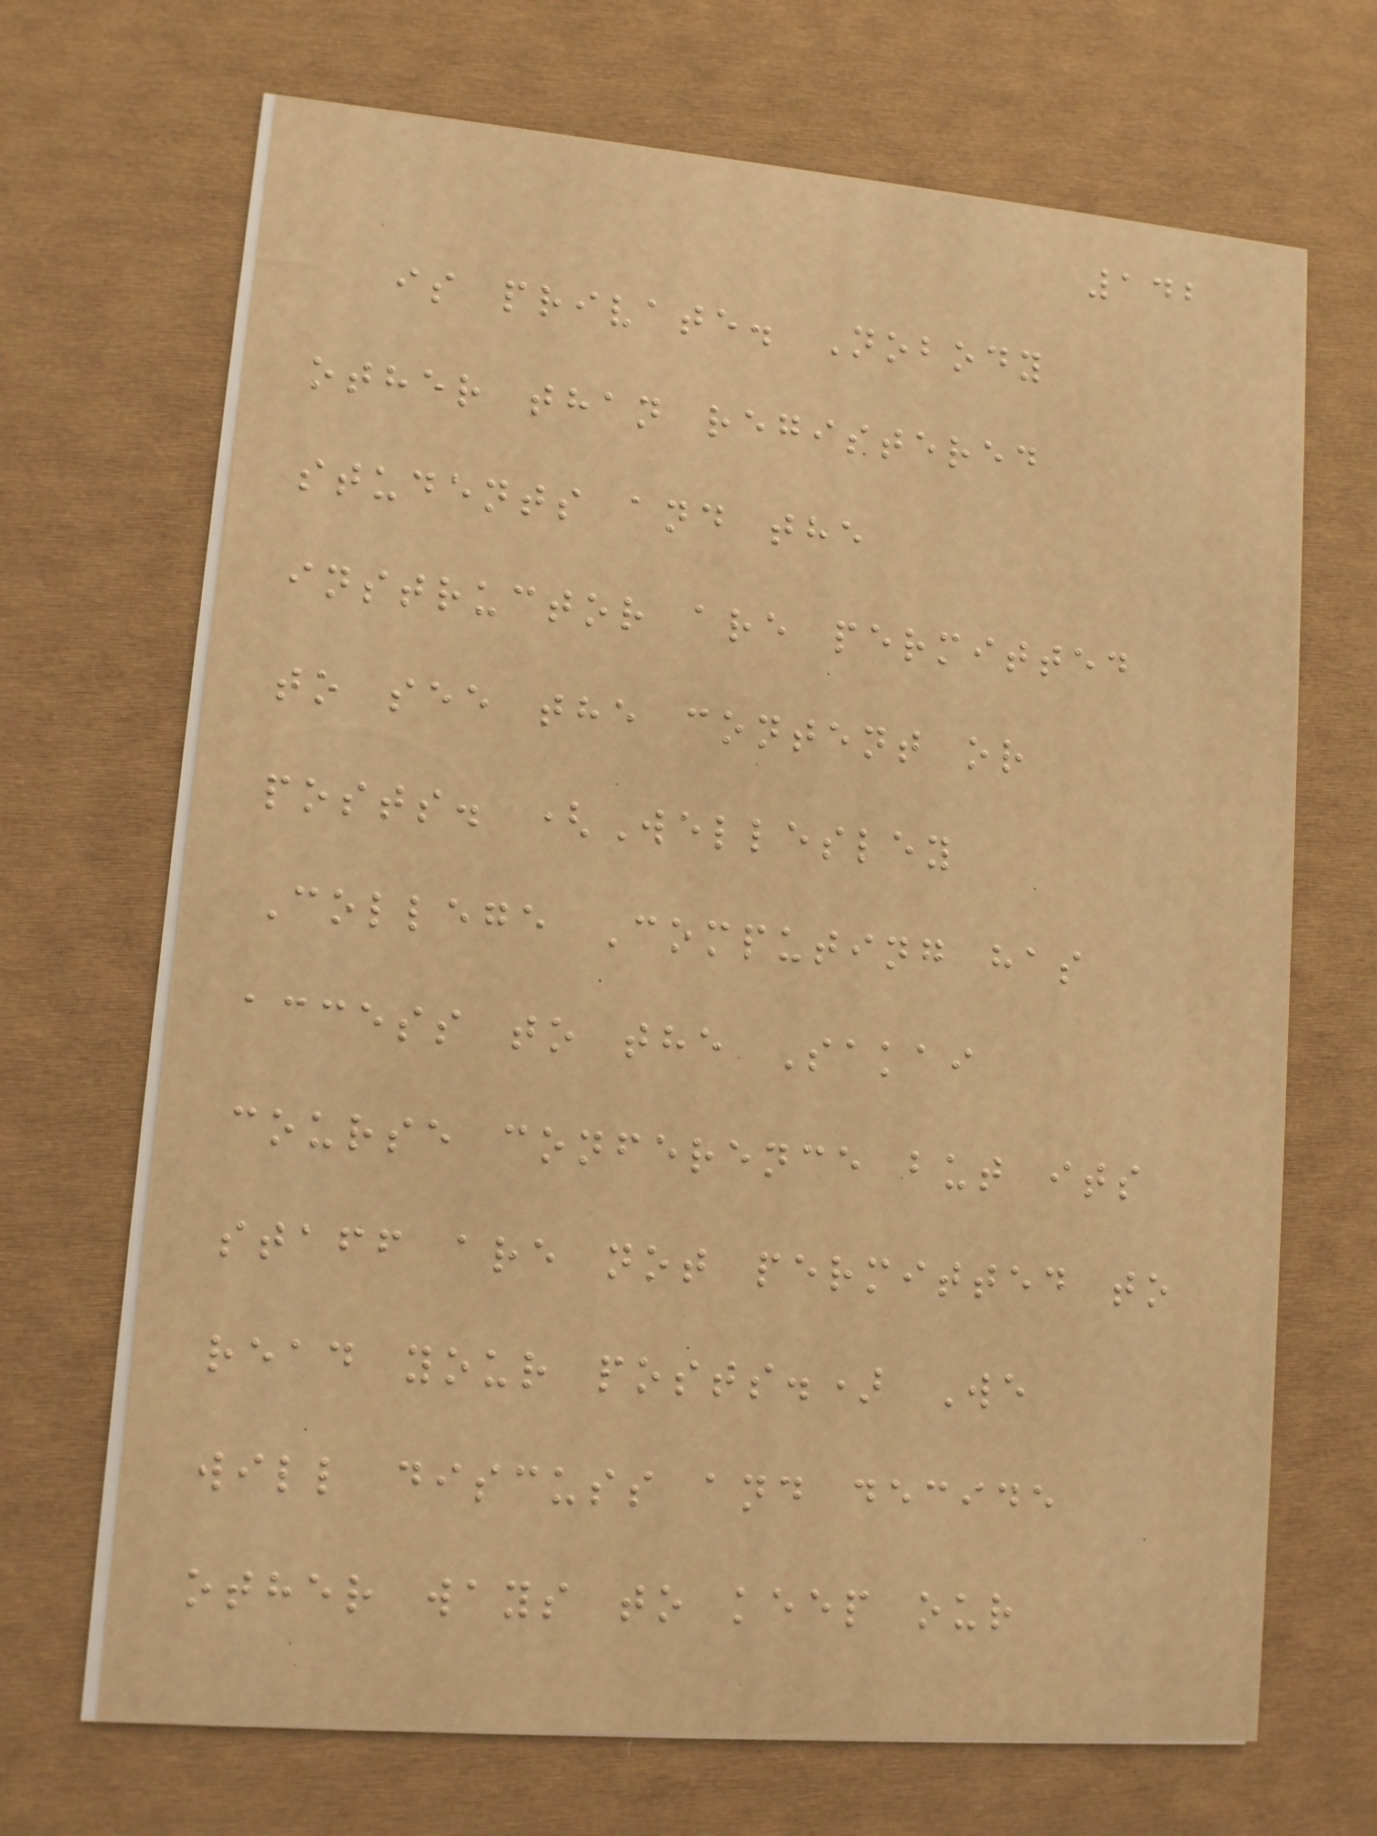142
is private. Nobody
other than registered
students and the
instructor are permitted
to see the content or
posts. (Wellesley
College Computing has
access to the Sakai
course conference but its
staff are not permitted to
read your posts.) We
will discuss and decide
other ways to keep our
